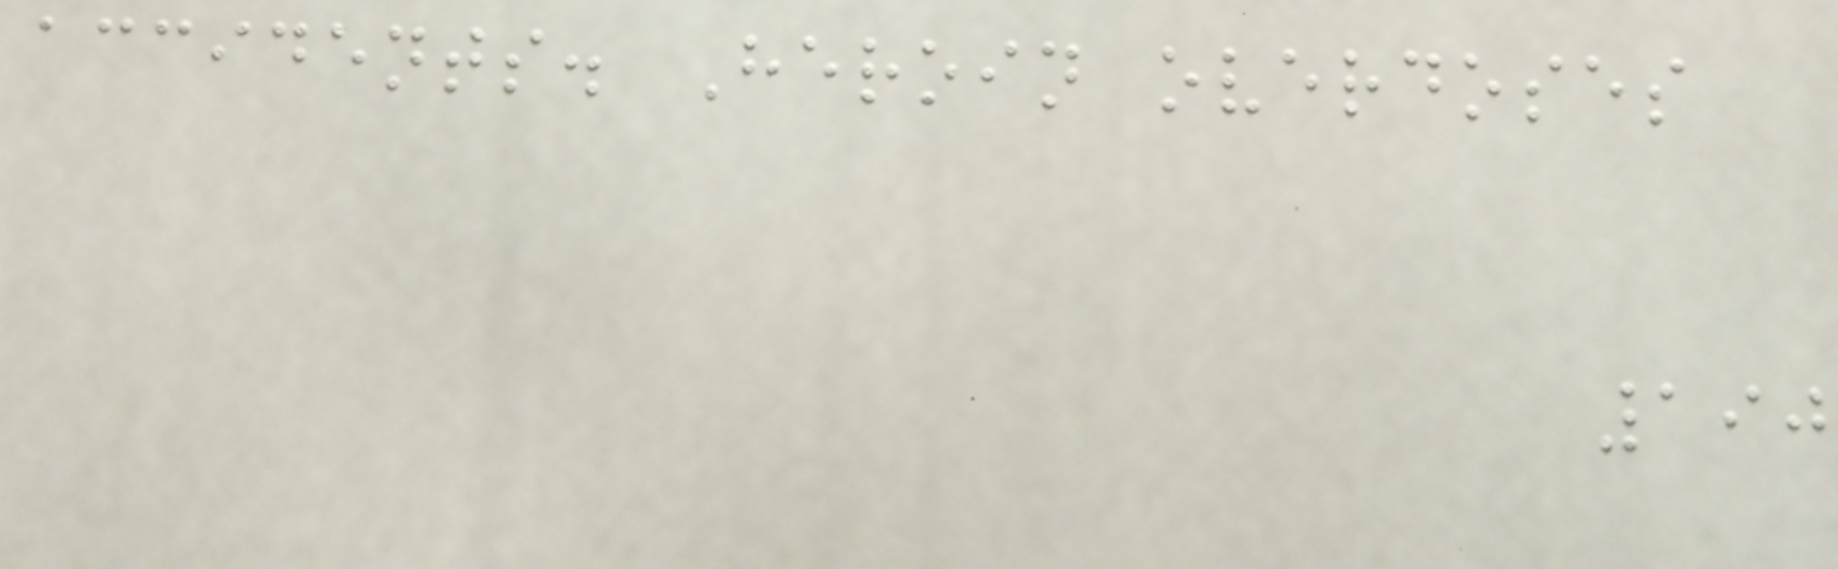accidents. Heroin overdoses
190
